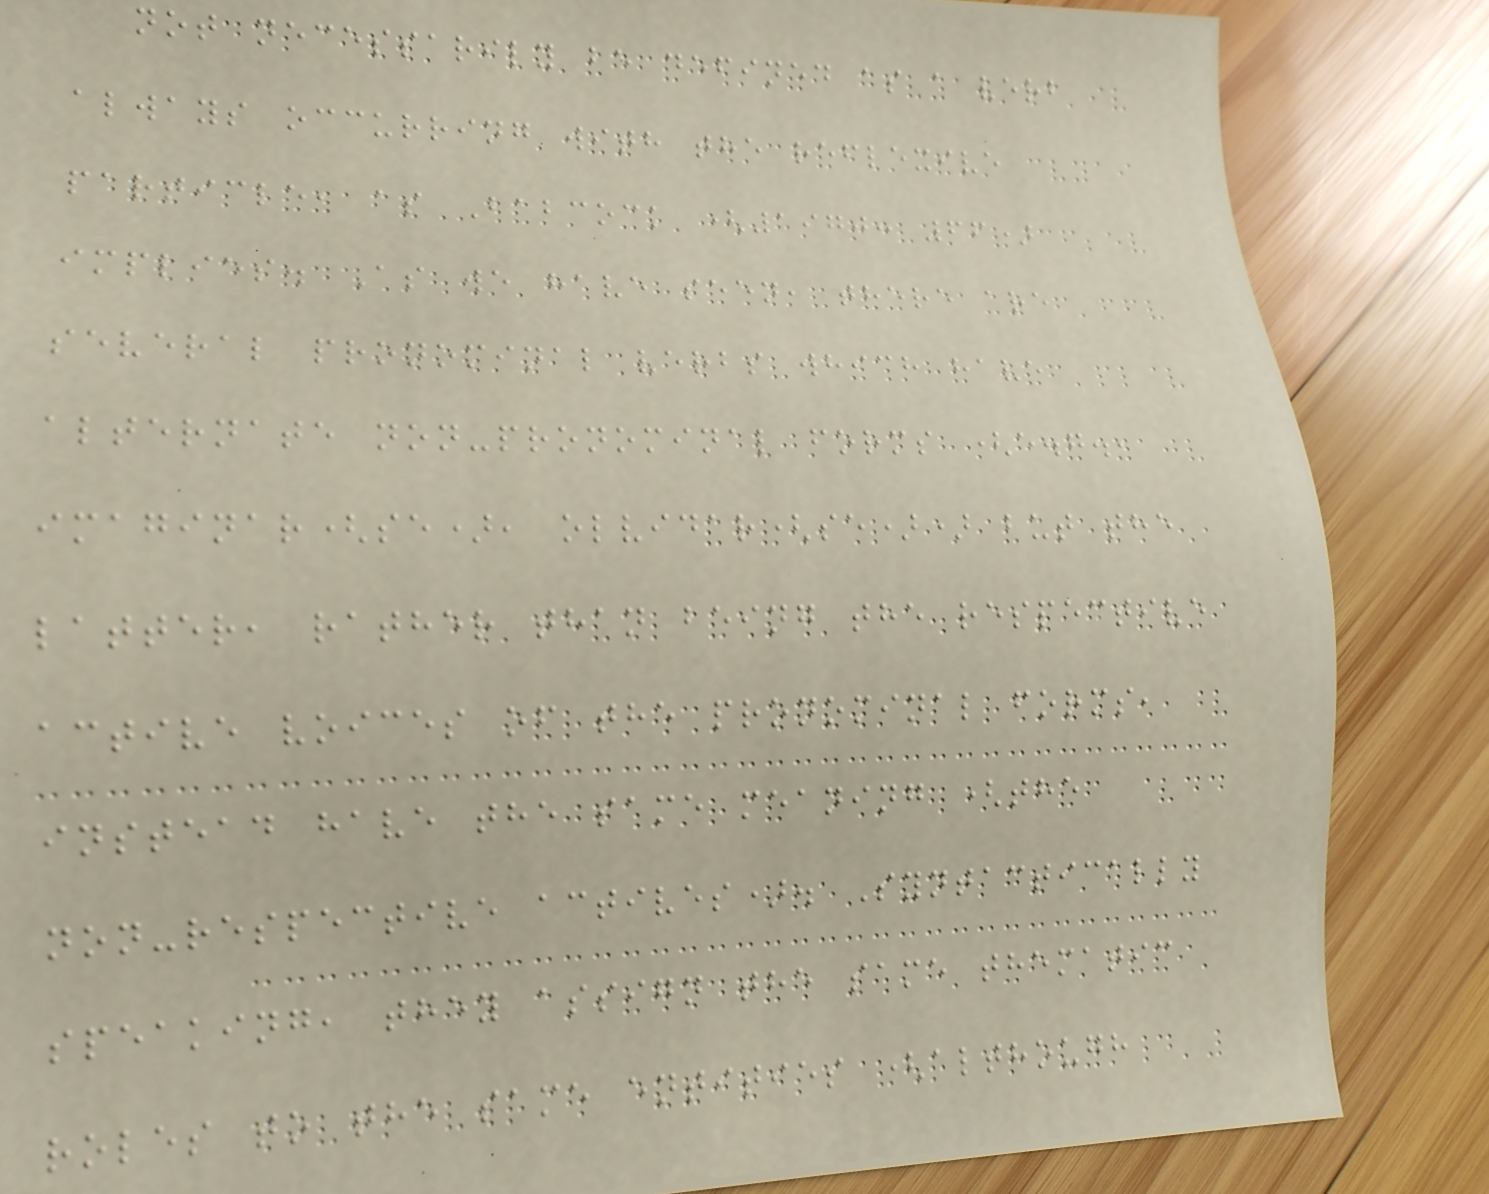not necessarily be defined as a verb
always occurring with the reflexive
particle, as Babcock (1970: 66)
implies. As we have seen, there are
several pronominal verbs which have
alternate non-pronominal forms (e.g.,
imaginar(se), olvidar(se)) but the
latter, rather than being the respective
active voices of the pronominal forms,
instead have the same meaning (the
non-respective actives). Syntactically
speaking, they assign the same thematic
roles to the same entities (although
